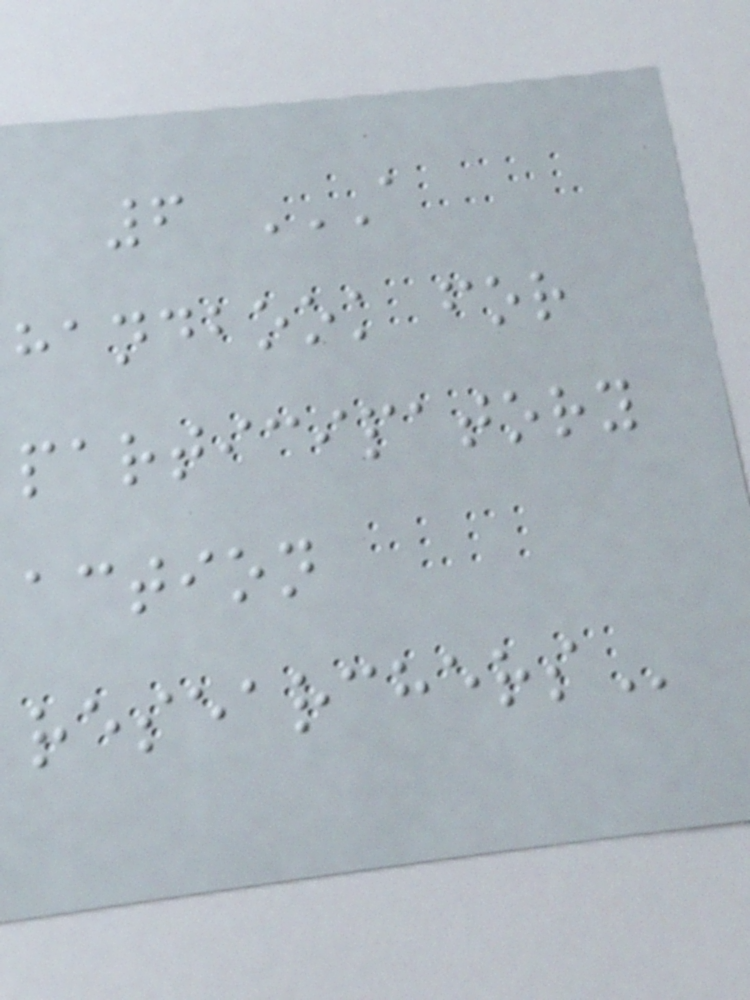6 A
HANDBOOK FOR
PARTICIPATORY
ACTION
RESEARCHERS
